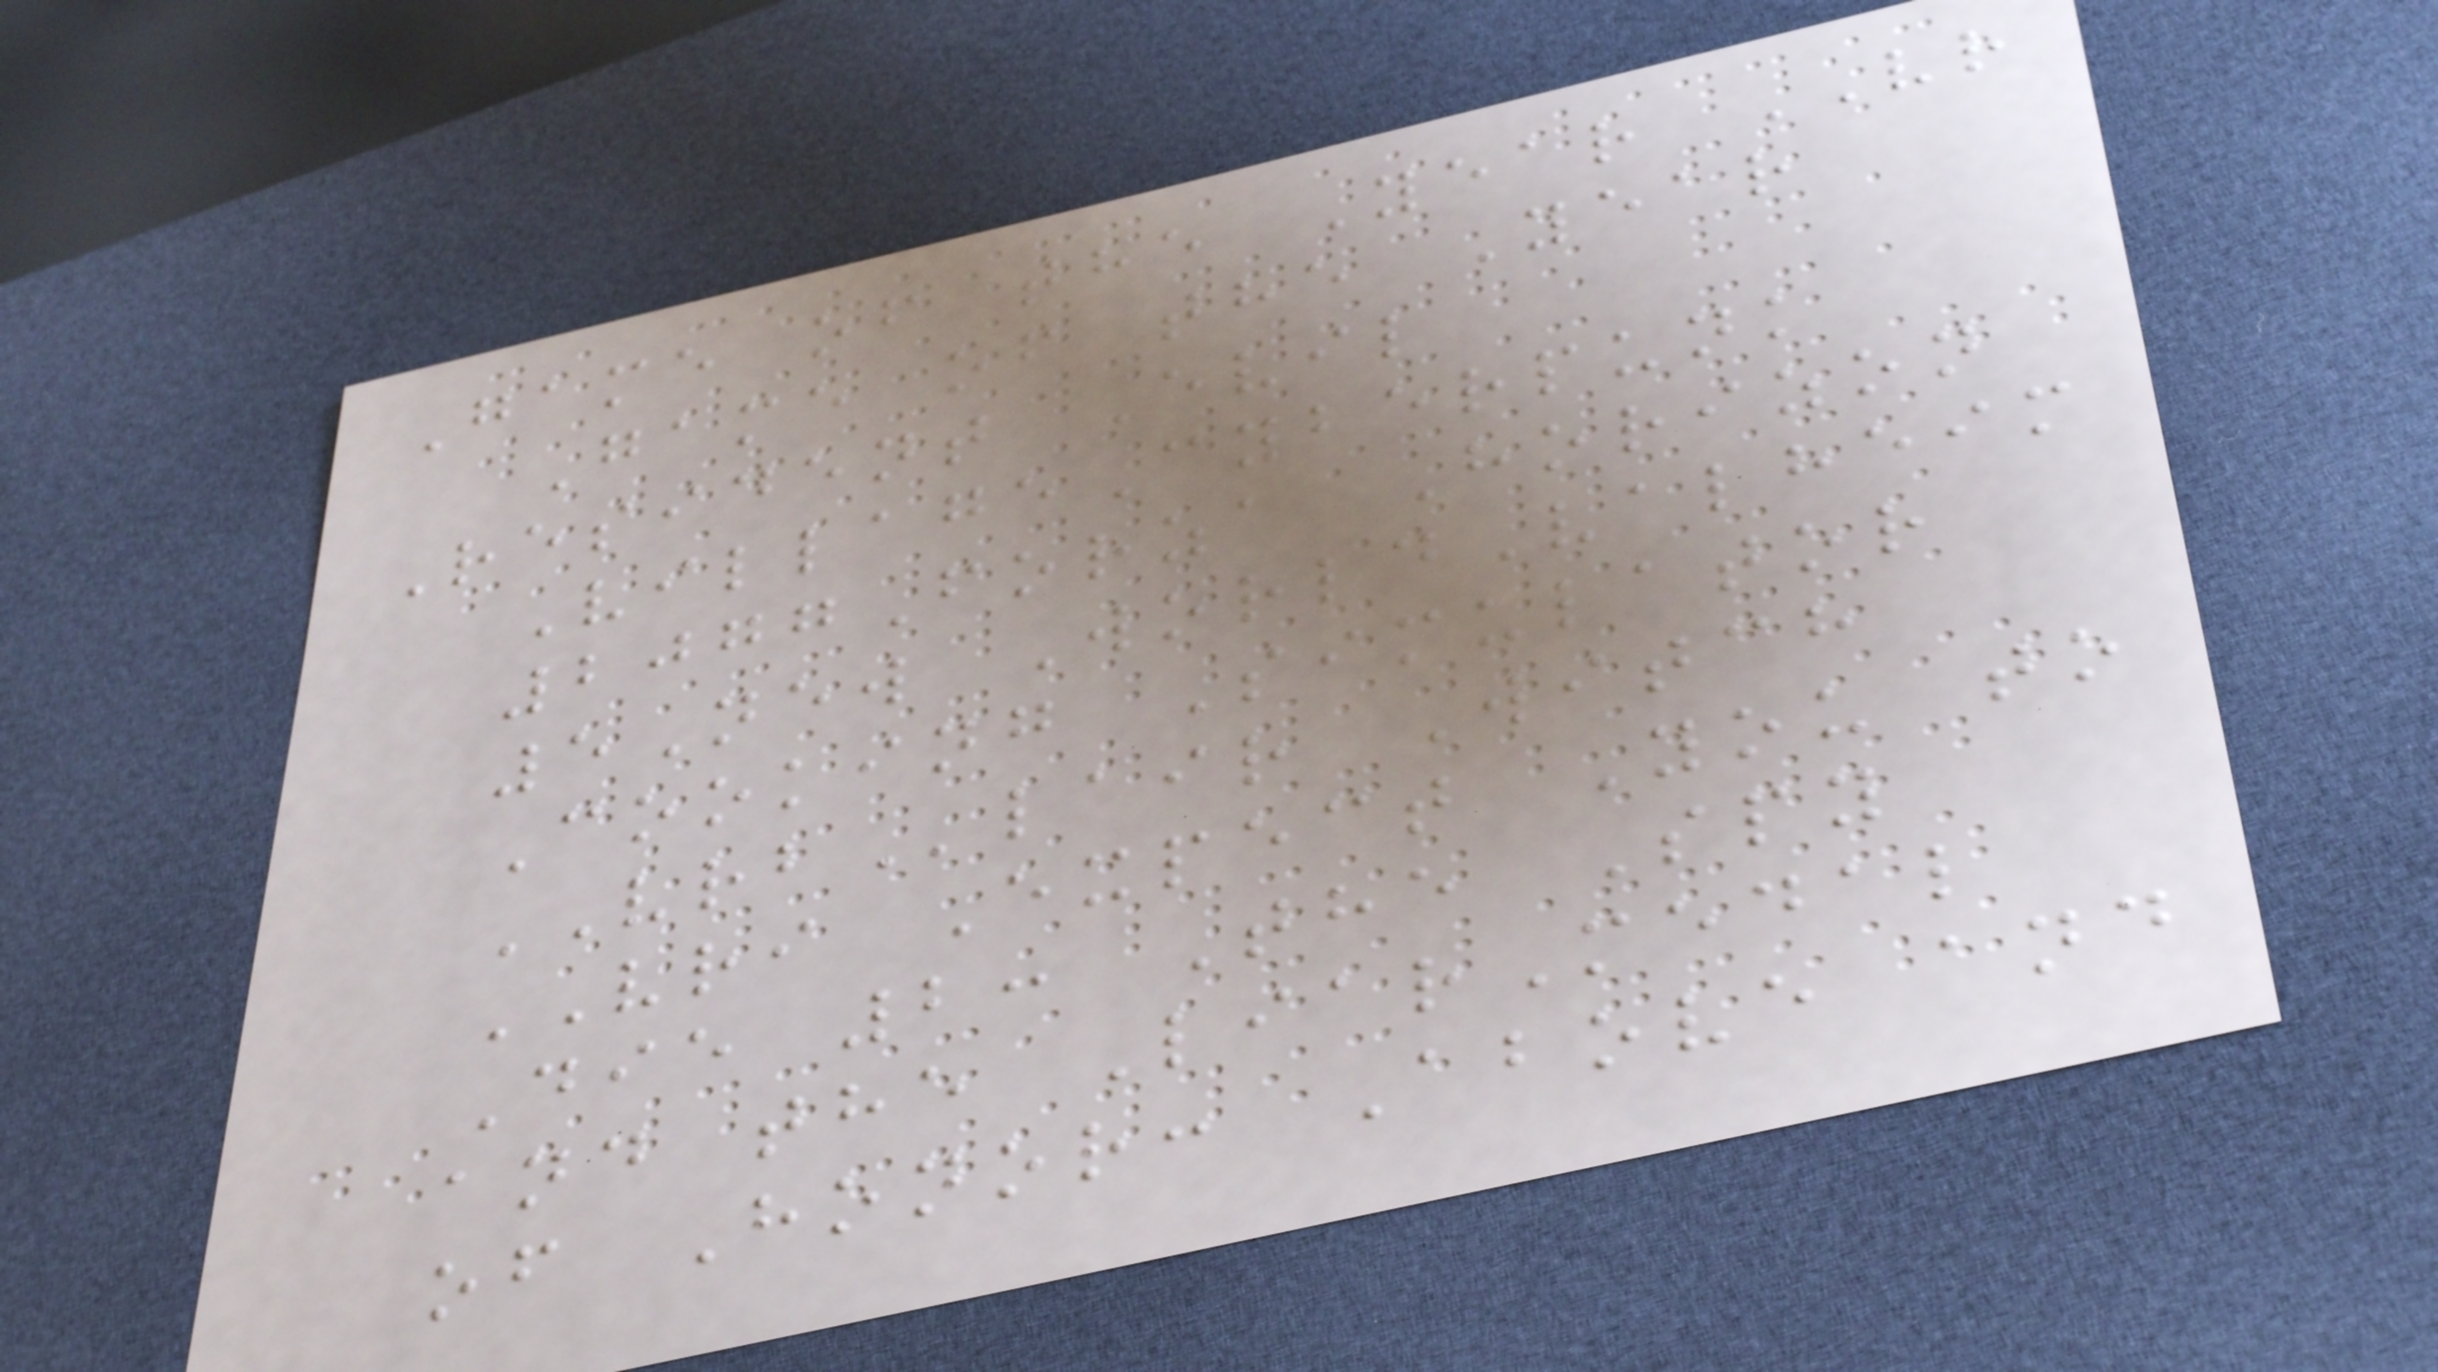Game of the Year VR
Game of the Year
Resident Evil
VillageCyberpunk
2077Forza Horizon
5New WorldValheim
Cooking Simulator
VRBlair Witch
VRI Expect You to
Die 2: The Spy
and the LiarMedal
of Honor: Above and
